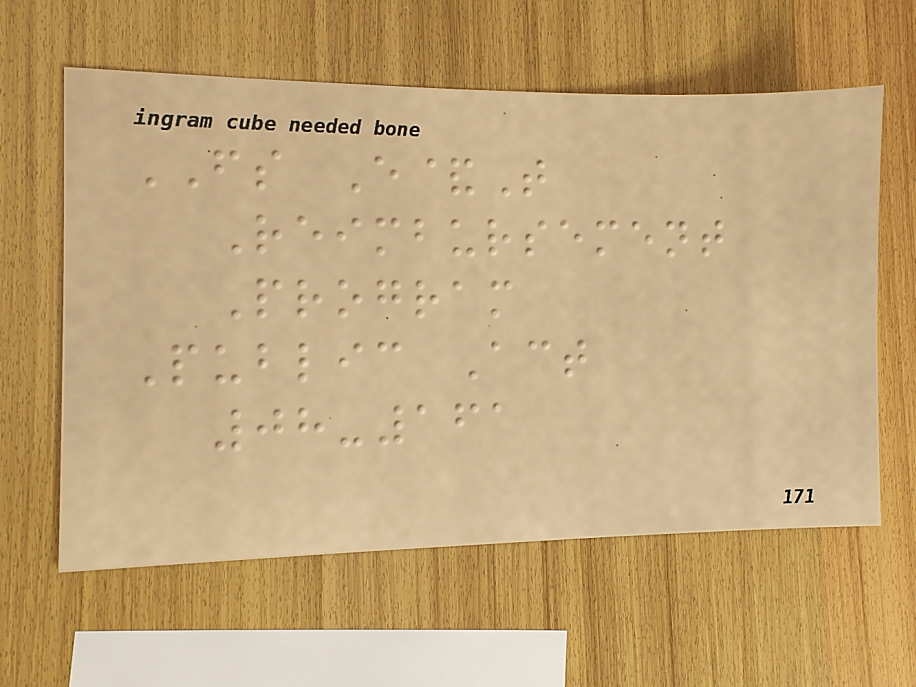FS E&T
Reimbursement
Program
Public Act
08-161
